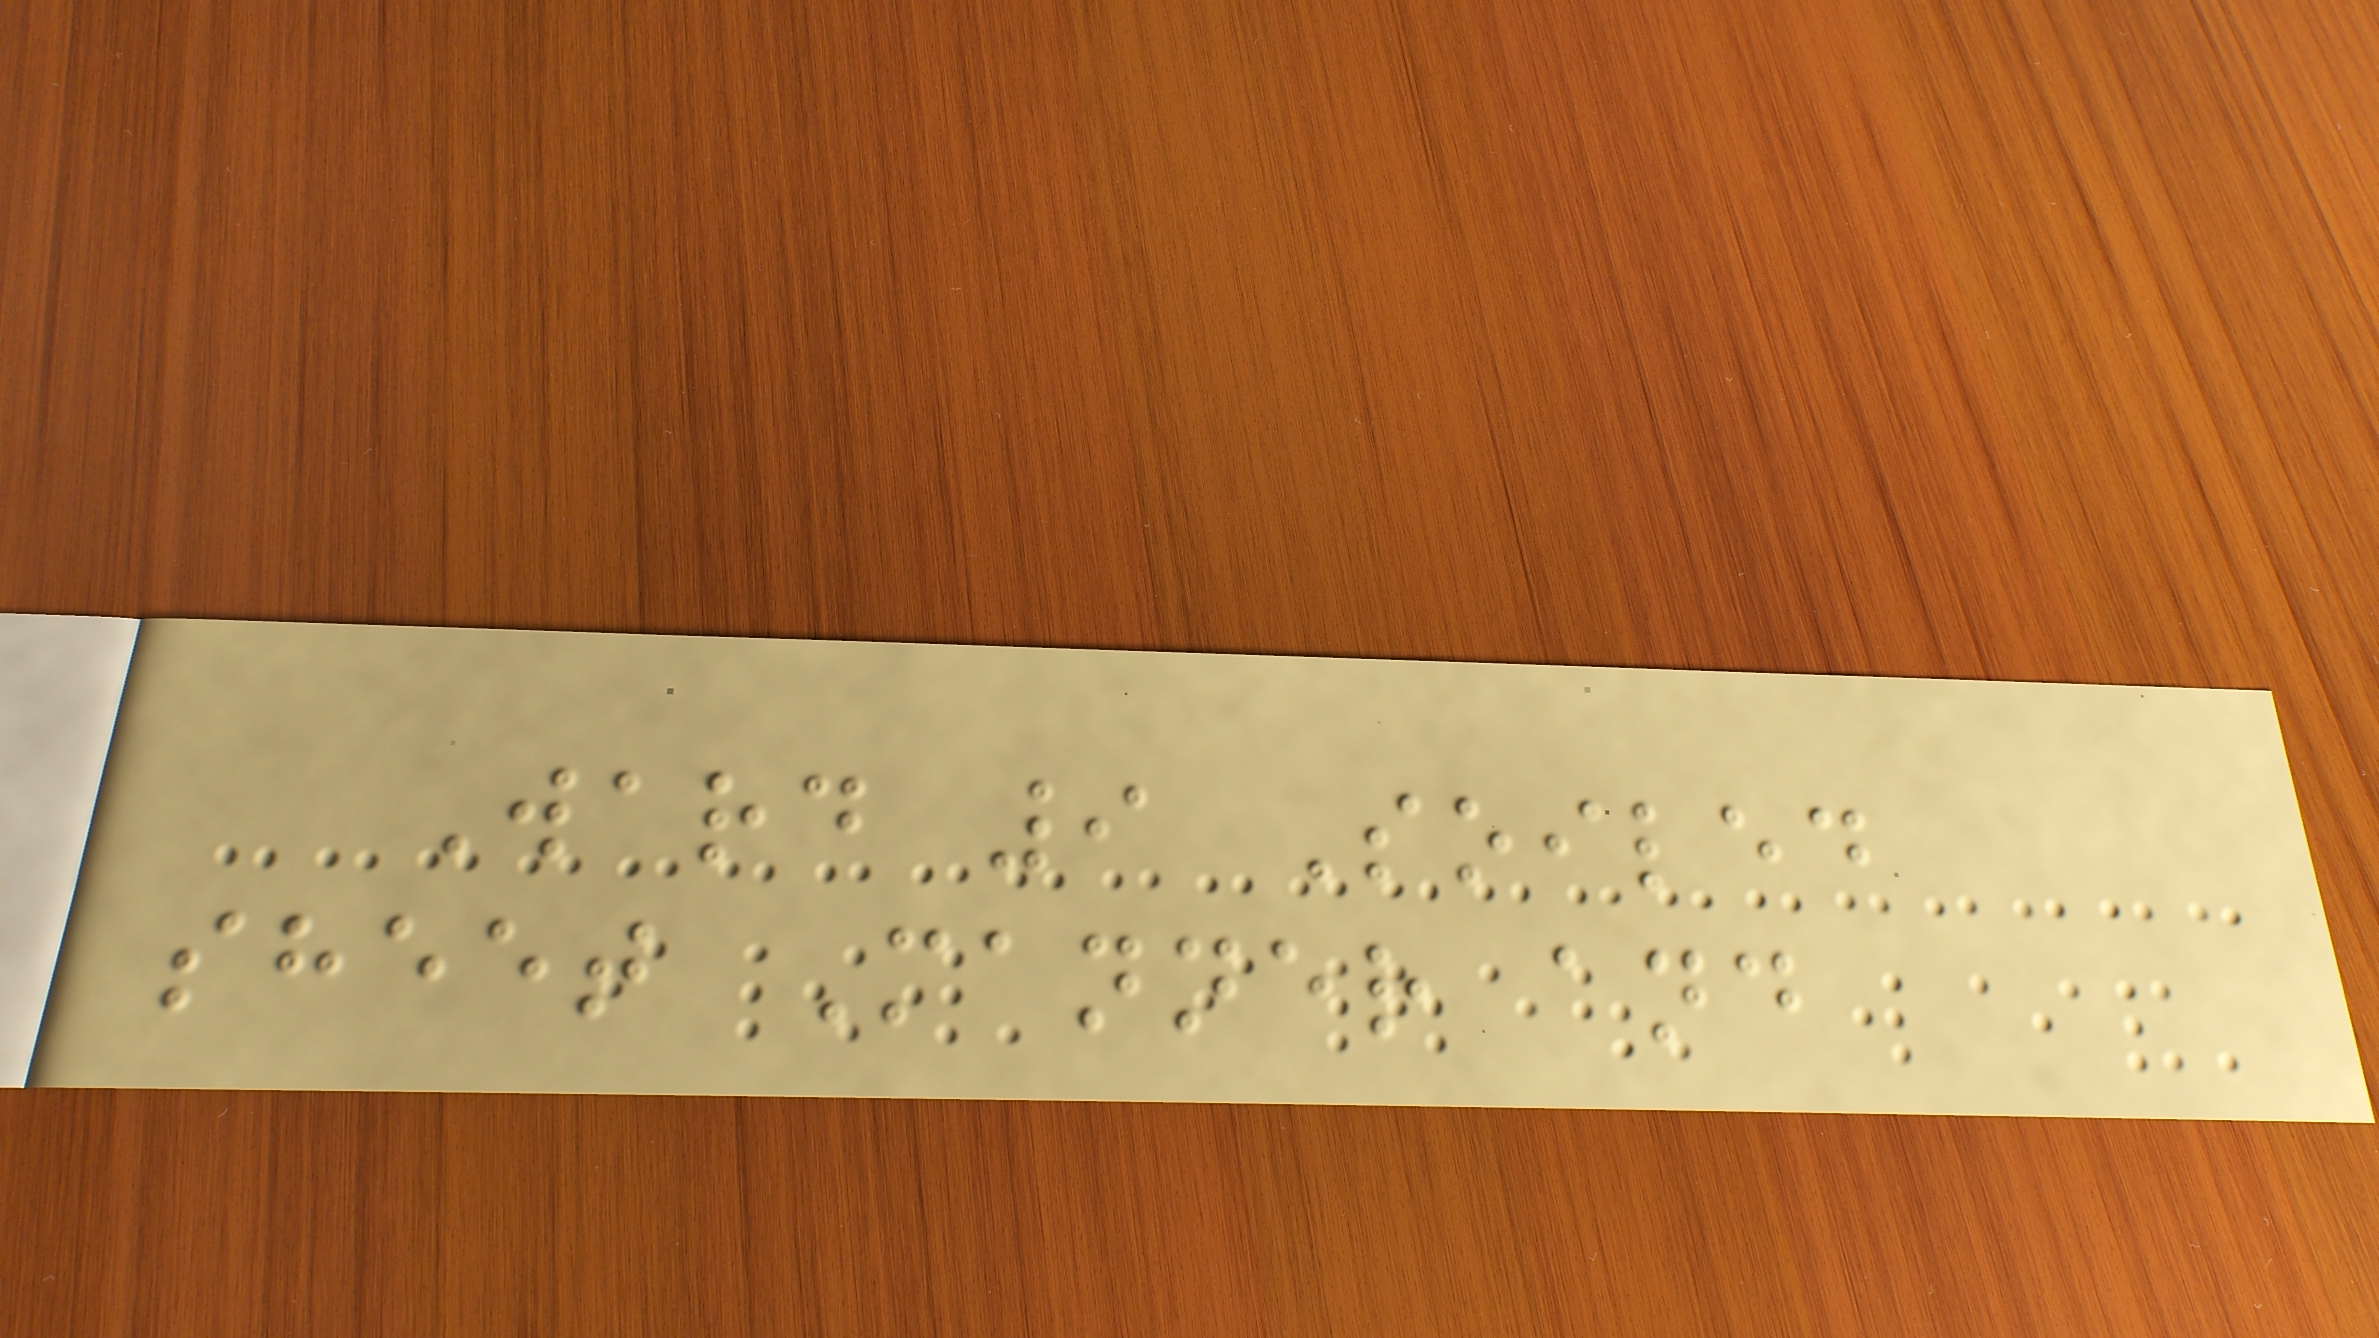Ward 9 Soiled
sheet Manner and
